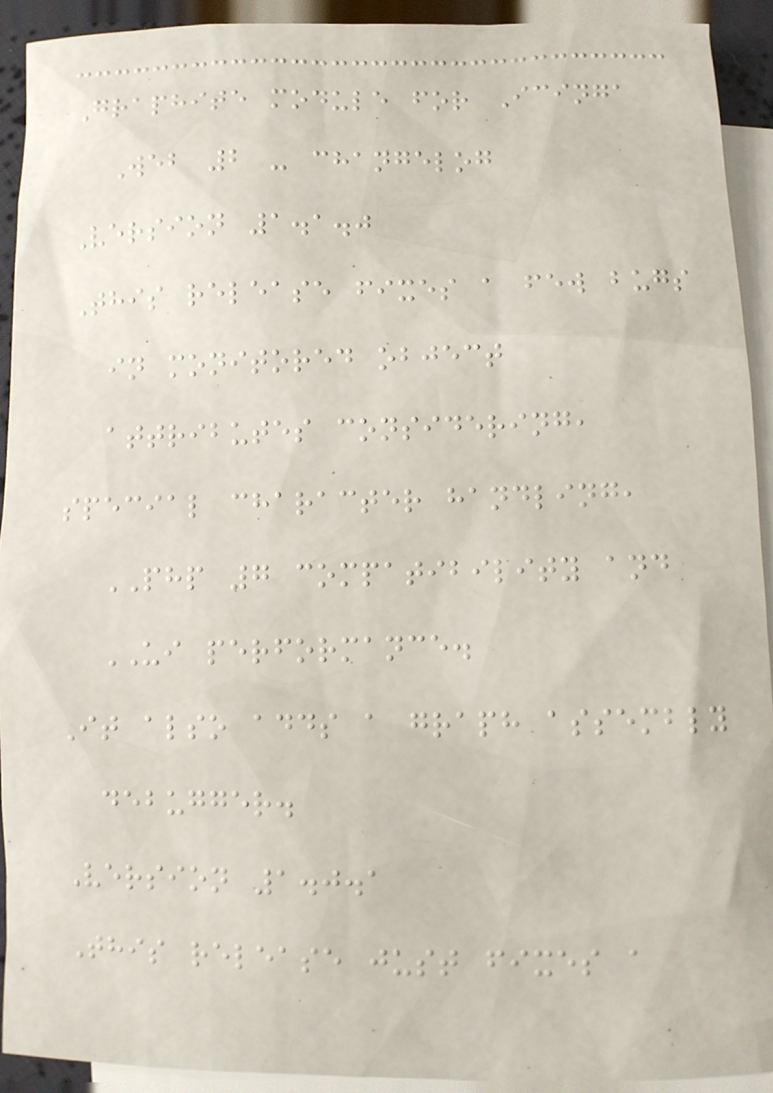Graphite module for Icinga
Web 2 - changelog
Version 1.1.0
This release fixes a few bugs
in monitored object
attributes considering,
special character handling,
PHP 7 compatibility and
UI performance.
It also adds a graph assembly
debugger.
Version 1.0.1
This release just fixes a
